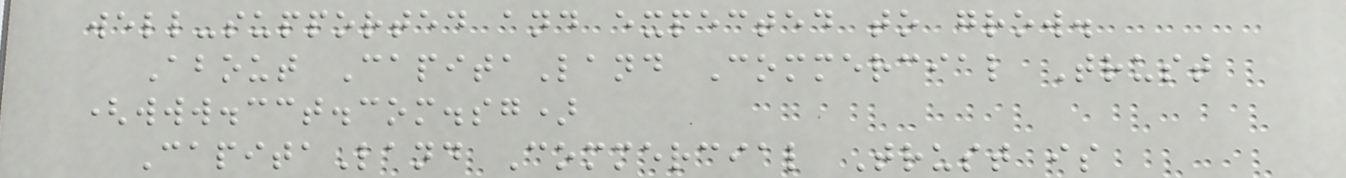well-supported and expected to grow.
About CapitaLand Commercial Trust
(www.cct.com.sg)
CapitaLand Commercial Trust is
